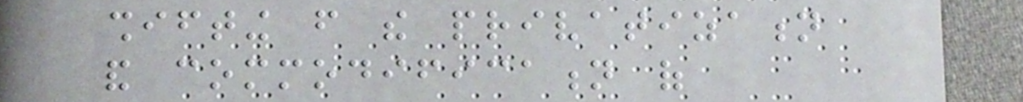shifting from the privatization
and commodification of
